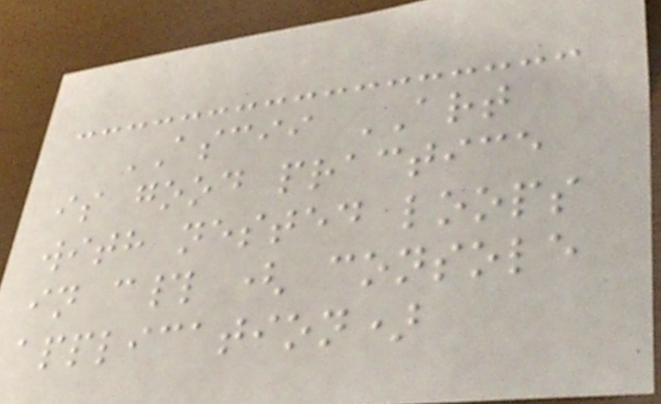ASCII ART
is good practice
with nested loops
in c# ( console
application)
